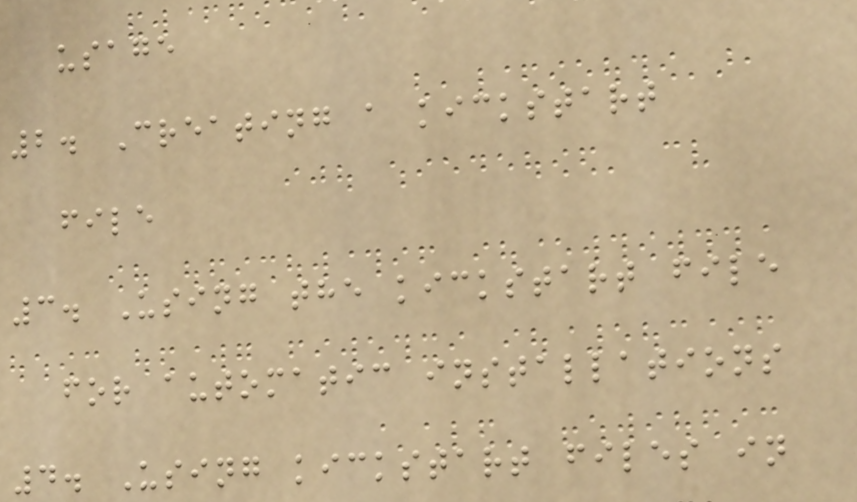usage
2. Creating a kickstart
file
3. Using the kickstart file
for automatic installations
4. Using kickstart files in
